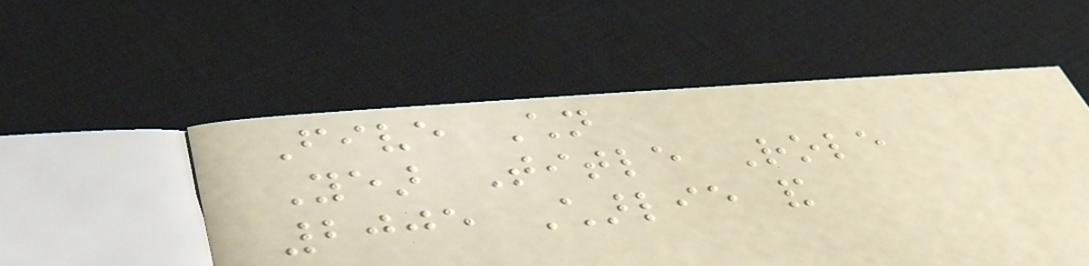Five Children
Year Title Role
2005 Charlie and
